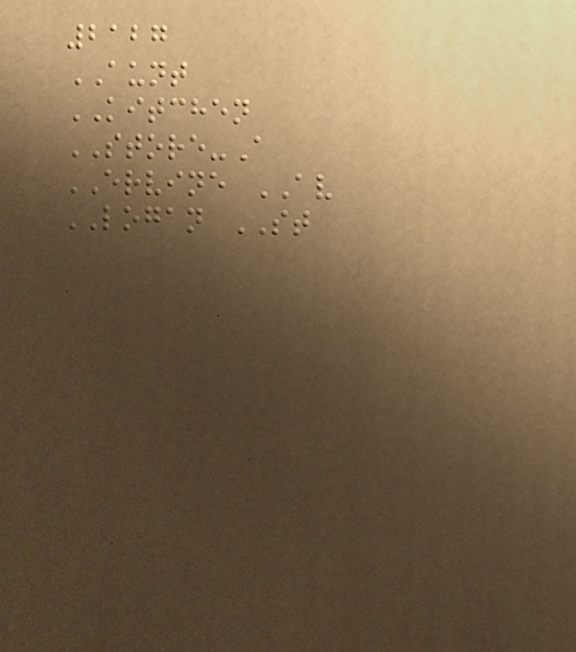2127
AUNT
KITCHEN
STORE-A
ERVINE AV
LOGAN ST
